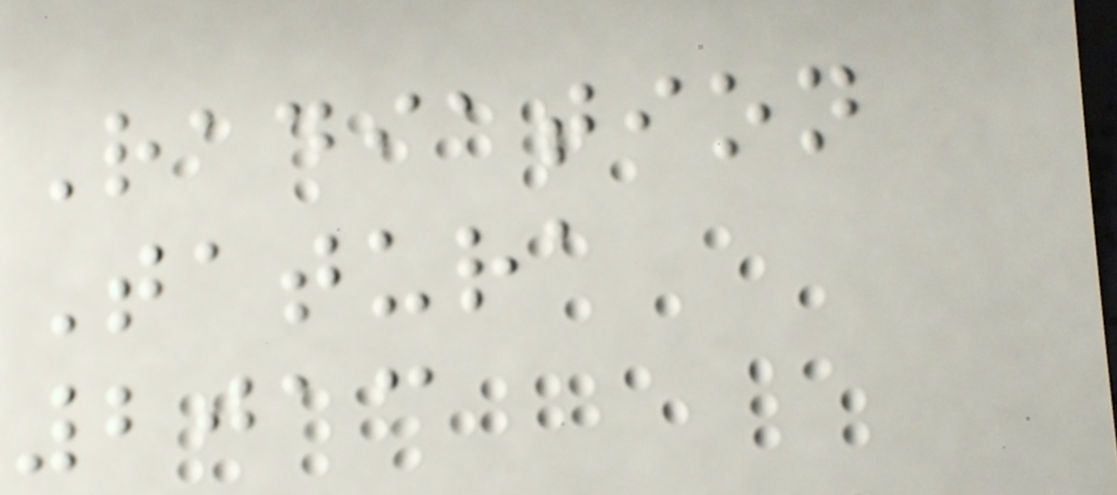Radiation
Tatura
2013
